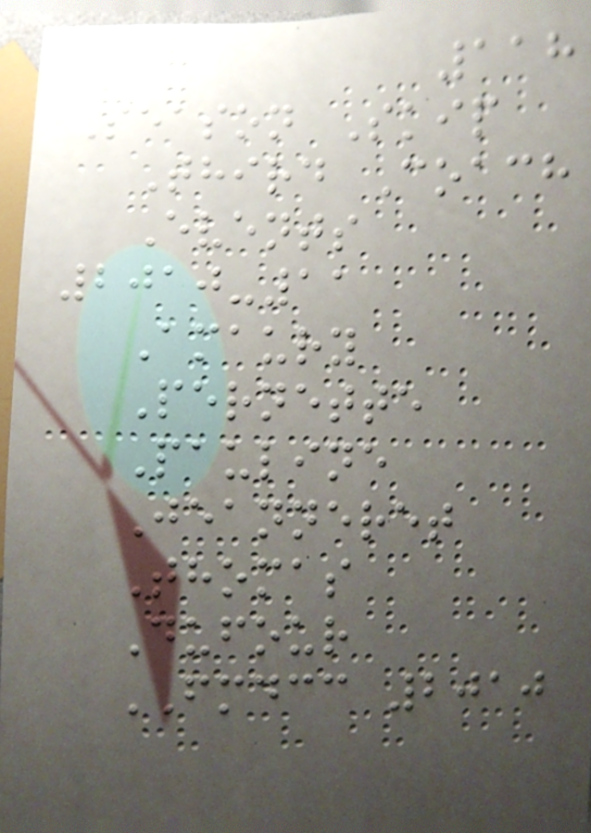118
Season Skip
Third Coach
Events
2010-11
Amaury
Pernette
Pauline
Jeanneret
Thomas
Dufour
FMDCC 2010
